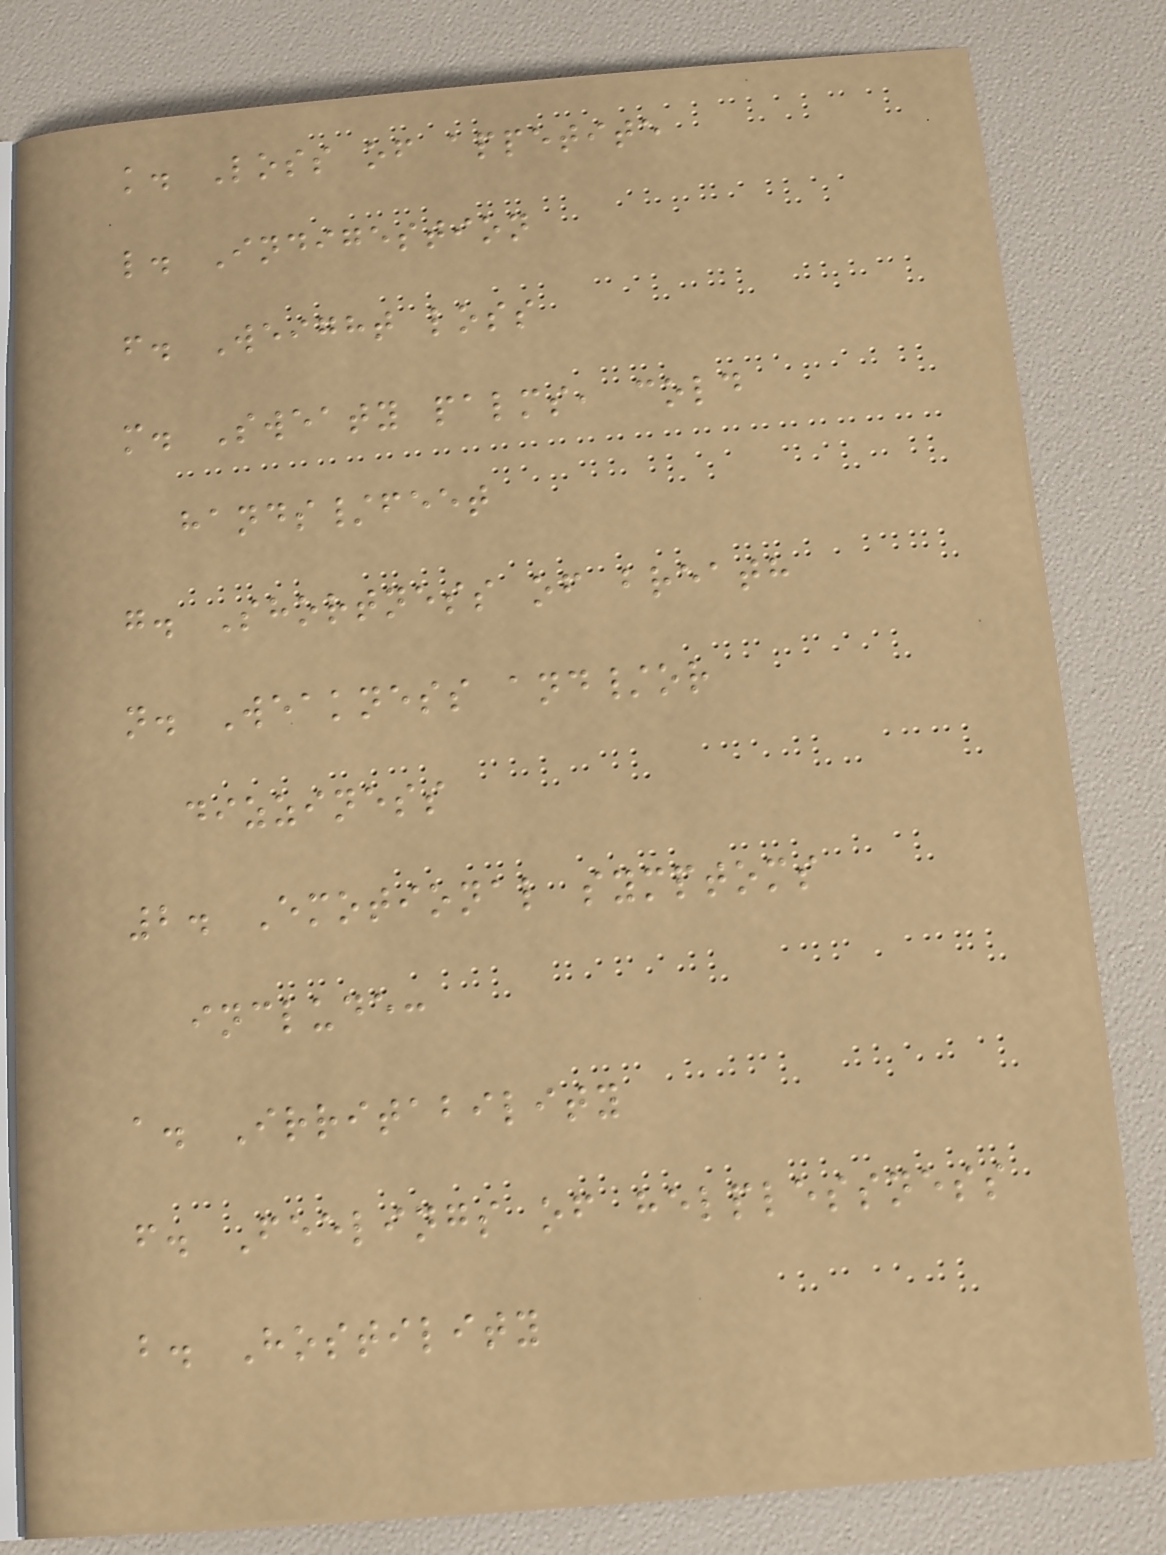k. Loss of appetite
l. Indigestion
f. Weight loss
m. Sweaty palms, cold
hands/feet
g. Shortness of breath
n. Weakness and/or
dizziness
2. Emotional symptoms
include:
a. Irritability
f. Feelings of helplessness
b. Hostility
